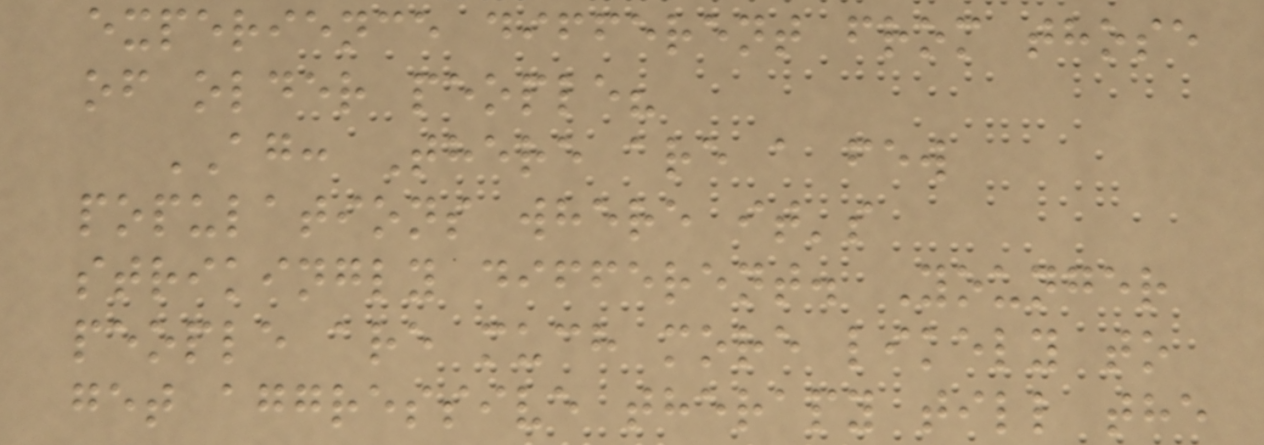experience different from those
of older people?
AG: There are a few
populations where it's
strikingly different. Younger
people are much more likely to
get aggressive therapy till the
